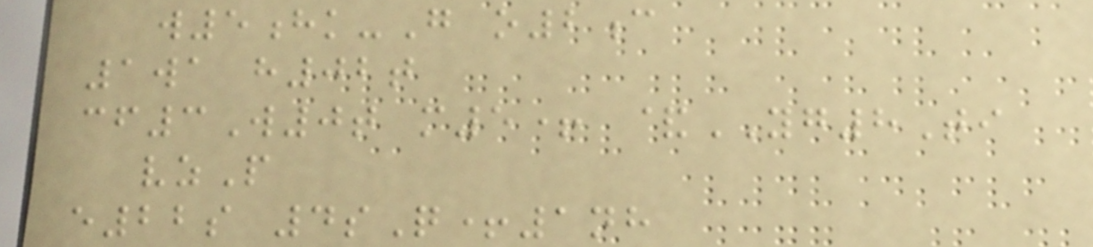w5hk-G o2c
1wa h02t
cf3W0t m5+ &YG8Ti
vzP
e22s 4sQ+1nh
